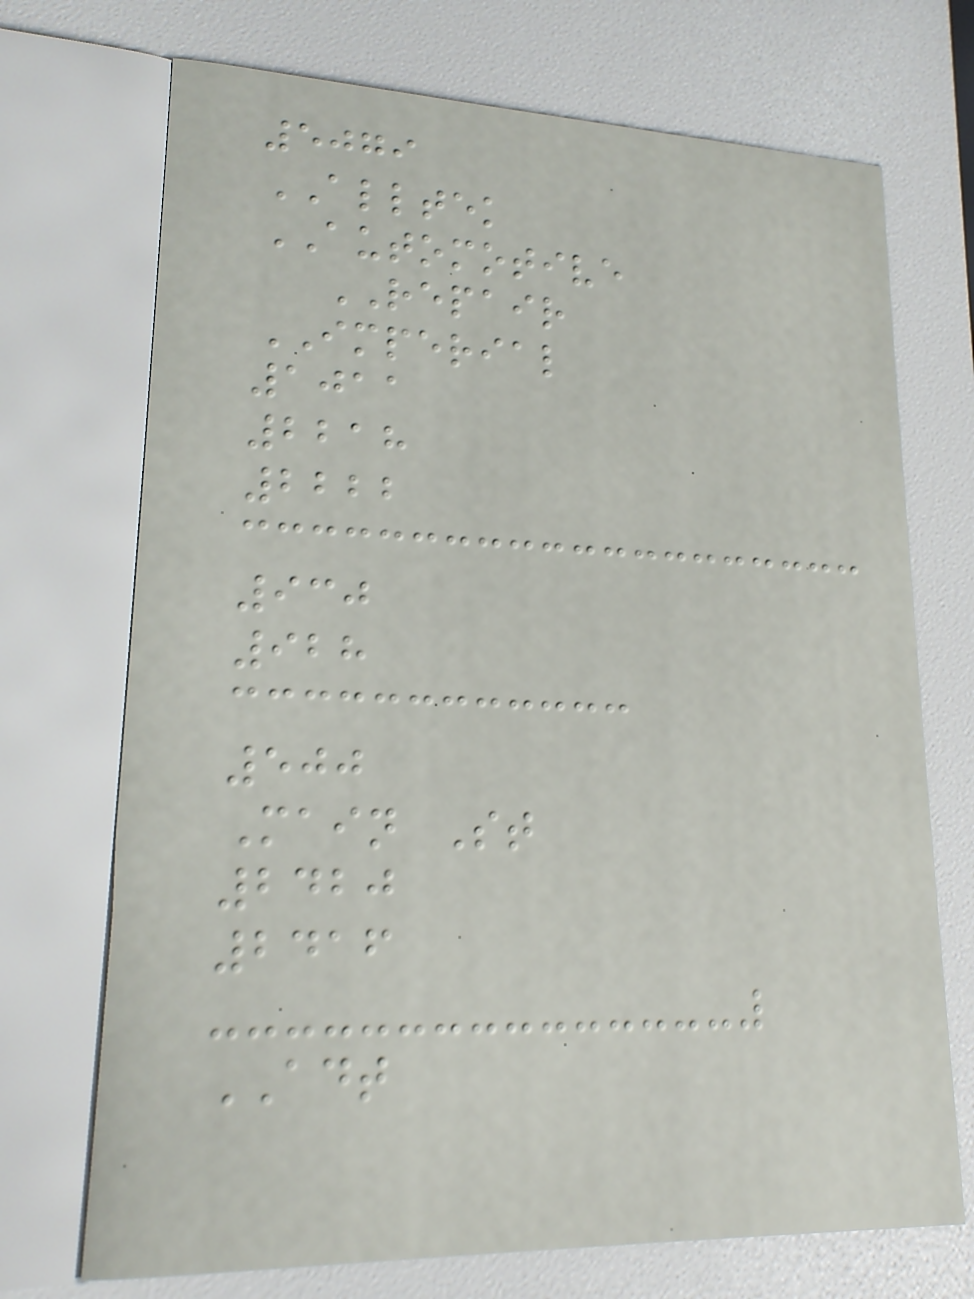5079
ALLTEK
AUTOMOTIVE
REPAIR
IMPERIAL
1011
2218
2222
930
928
500
Main St
2420
2416
ADT
